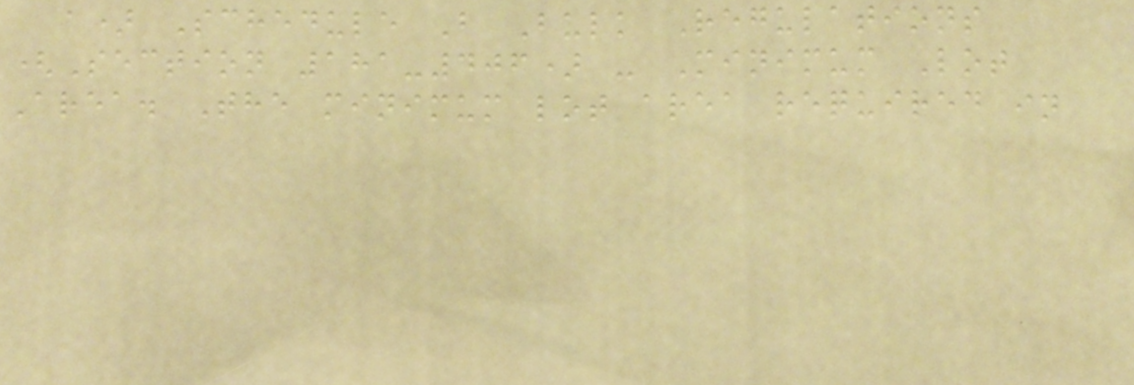a) Schedule B Bulk Regulations
(Section 181-406) - Minimum Lot
Area. The minimum lot area required in
